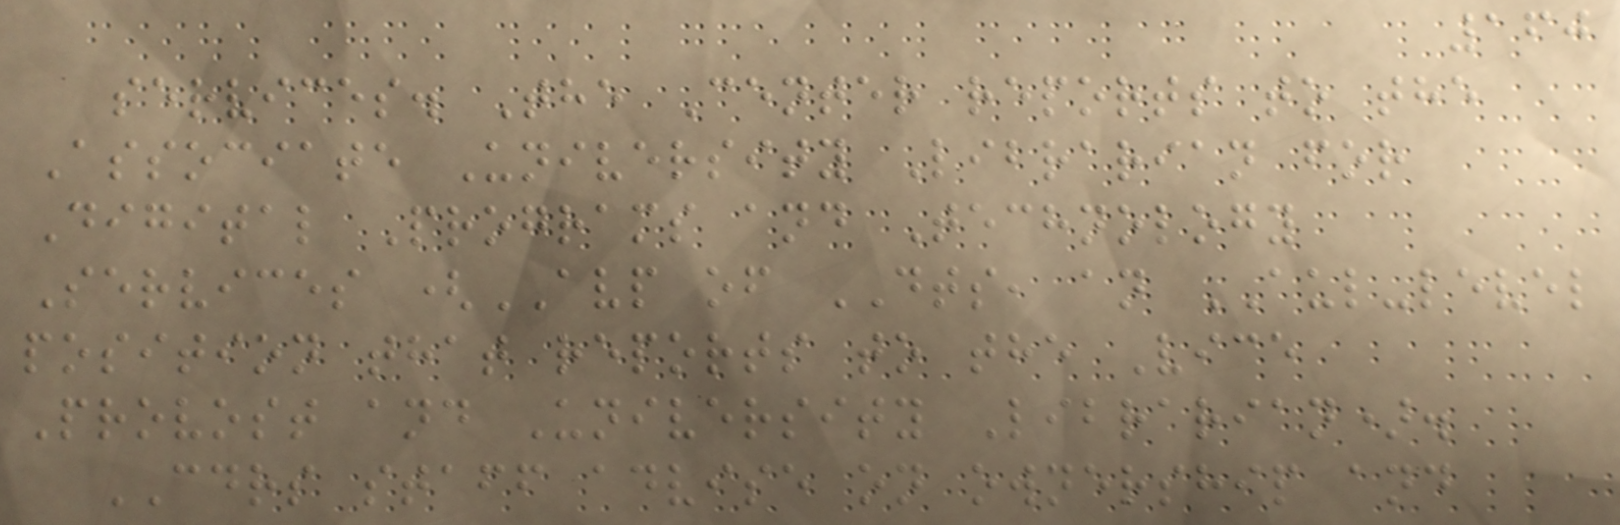160
services. The Center reports to the
Associate University Librarian for
Digital Programs and Technology
Services (AVP of DTS, an AUL-level
position that reports to the Vice
Provost and University Librarian).
CDRS staff advise on ownership and
